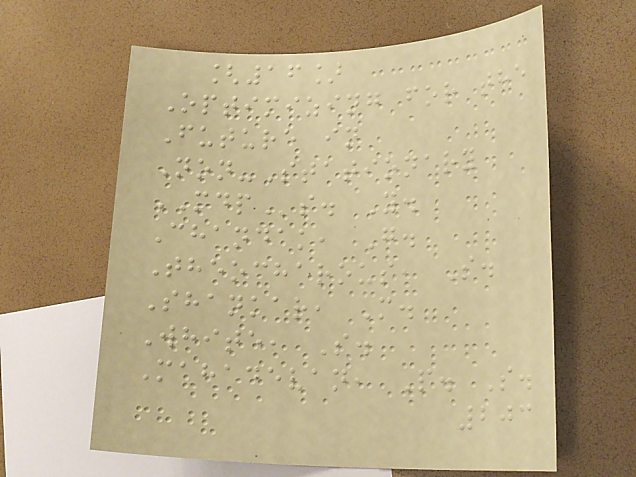[16]
Optimizing for the
Future in
Non-Stationary
MDPs. Y.
Chandak, G.
Theocharous, S.
Shankar, M.
White, S.
Mahadevan, P. S.
203
